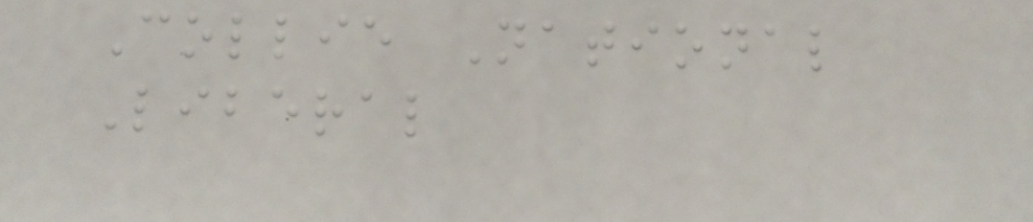Collie National
Liberal
